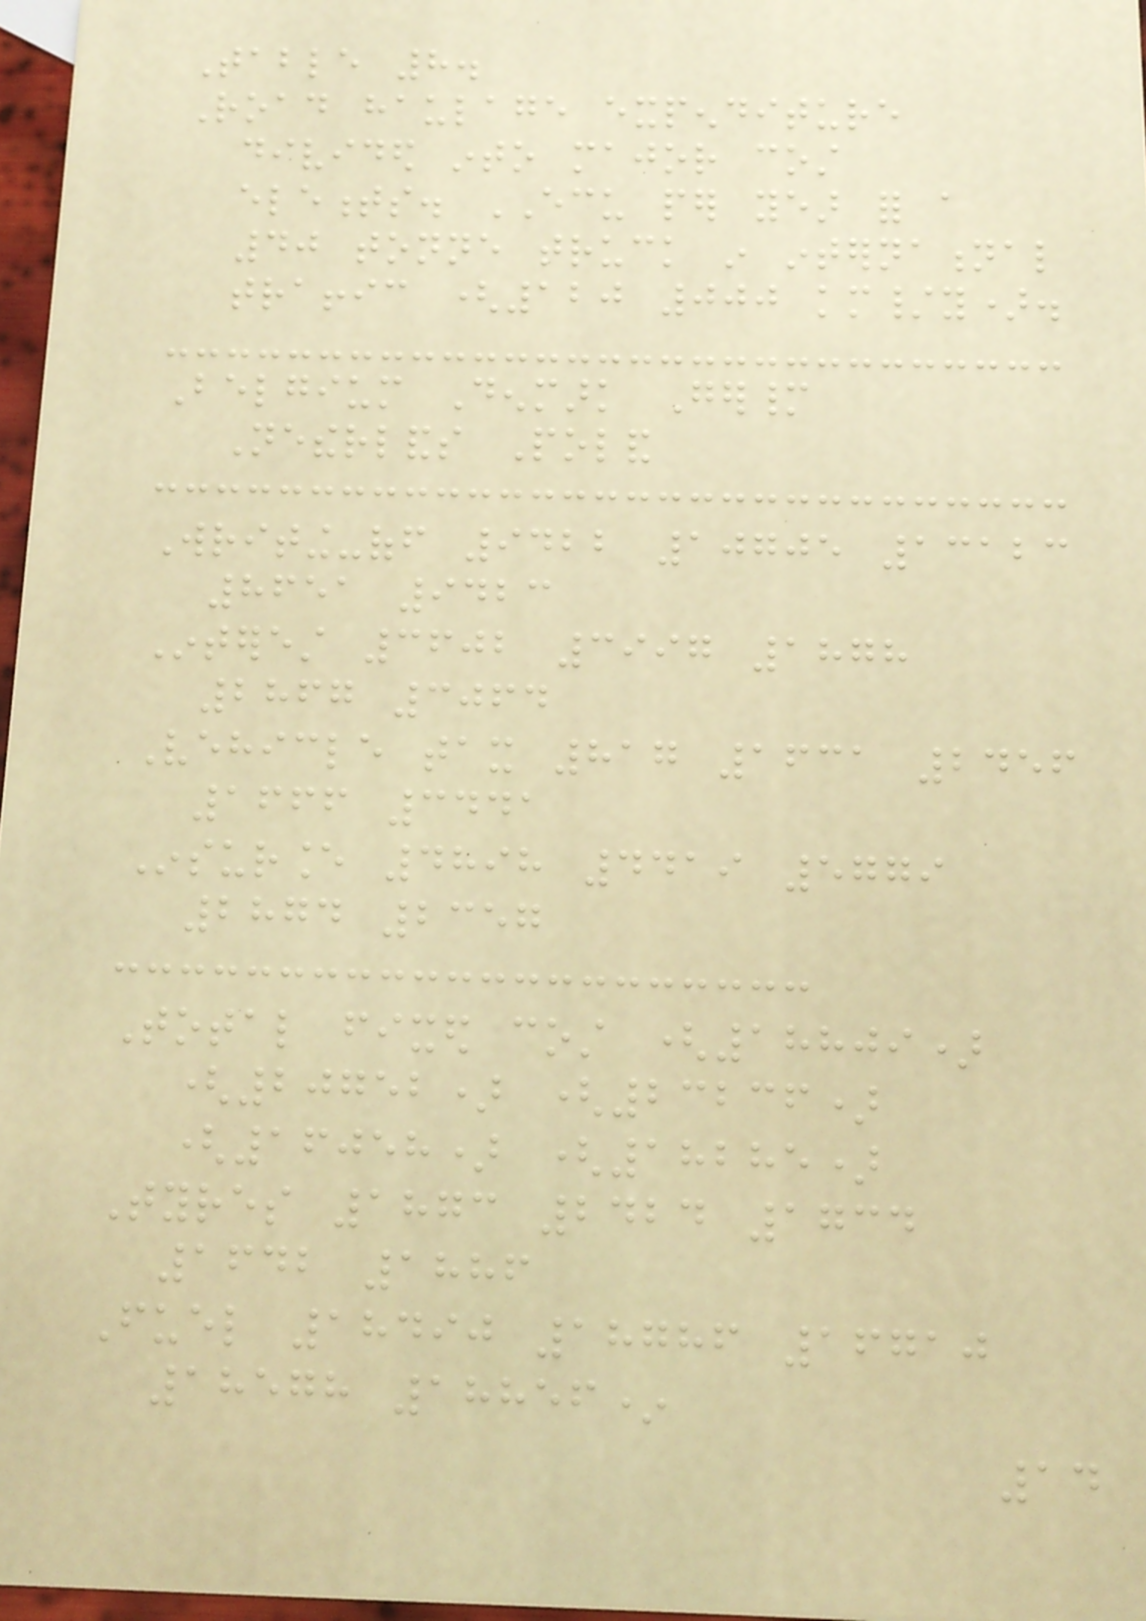Table 8.
Road haulage expenditure
divided into major cost
elements. ECU per year for a
40 tonne truck in international
traffic (120 000 km/y).
Belgium Denmark Germany
Netherlands Poland
Writing-off 9422 10705 13123
8651 9423
Interest 3602 3997 1878
2867 3064
Vehicle tax 817 1631 2456
1666 3441
Insurance 4898 4419 5779
2874 2357
Total fixed cost (18809)
(20752) (23236)
(16058) (18285)
Tyres 1873 2424 1734
1642 1886
Fuel 18490 18786 16710
18578 18856*
14
